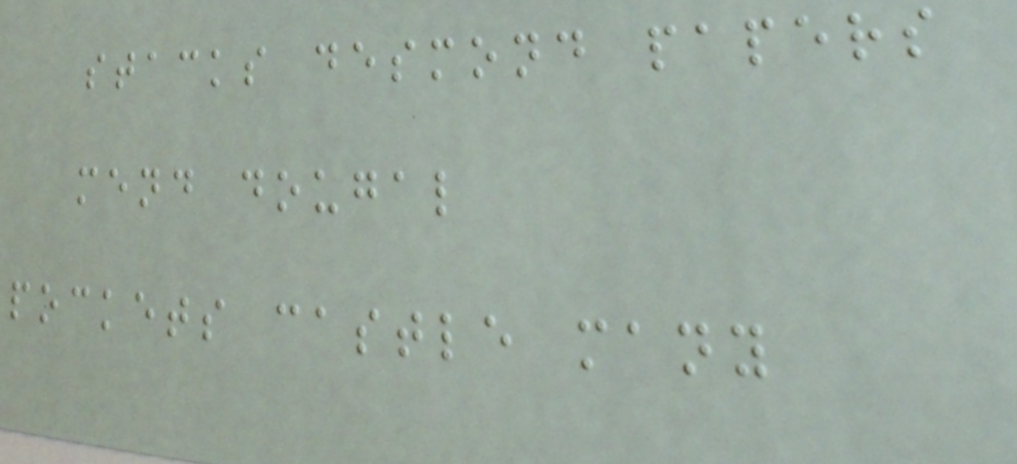stacks desmond papers
mend dougal
pockets castle many
